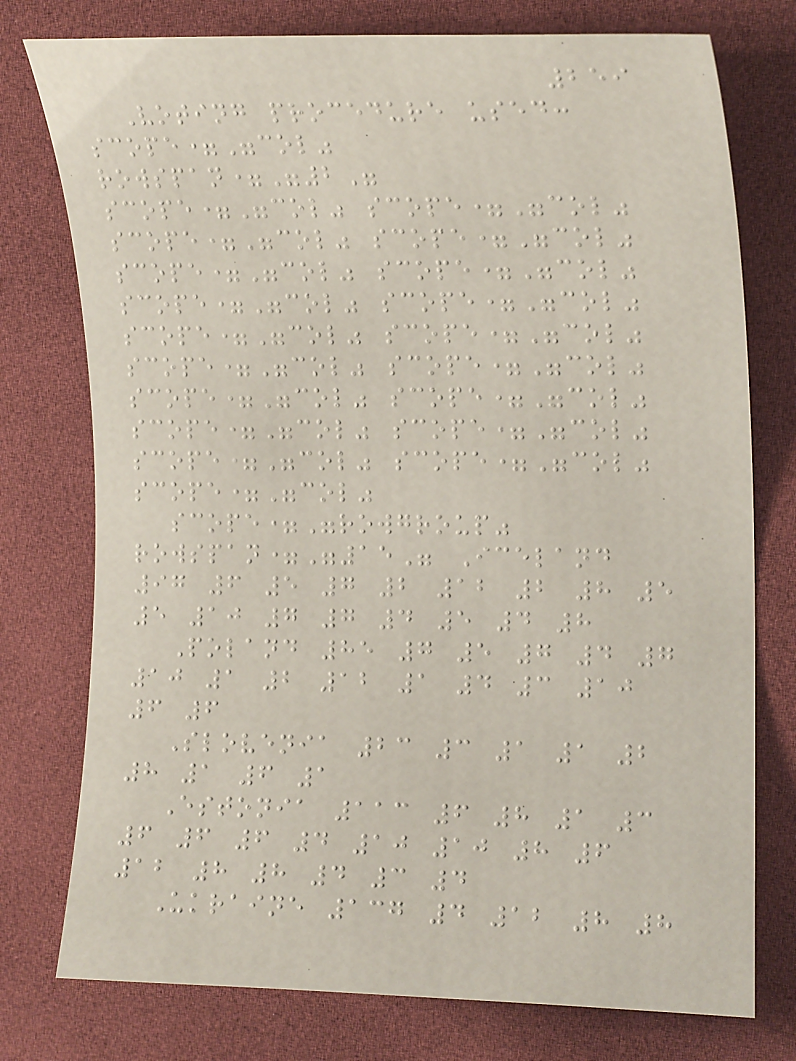259
Voting procedure used:
scope="col"
rowspan="2"
scope="col" scope="col"
scope="col" scope="col"
scope="col" scope="col"
scope="col" scope="col"
scope="col" scope="col"
scope="col" scope="col"
scope="col" scope="col"
scope="col" scope="col"
scope="col" scope="col"
scope="col"
scope="rowgroup"
rowspan="15" Iceland
97 6 5 7 2 12 2 8 5
5 10 7 7 4 5 4 8
Poland 85 7 5 7 4 7
10 1 2 12 1 4 3 10
6 6
Slovenia 23 3 1 1 2
8 1 6 1
Estonia 113 6 8 1 3
6 6 6 4 10 10 8 6
12 8 8 4 3 4
Ukraine 137 4 12 8 8
